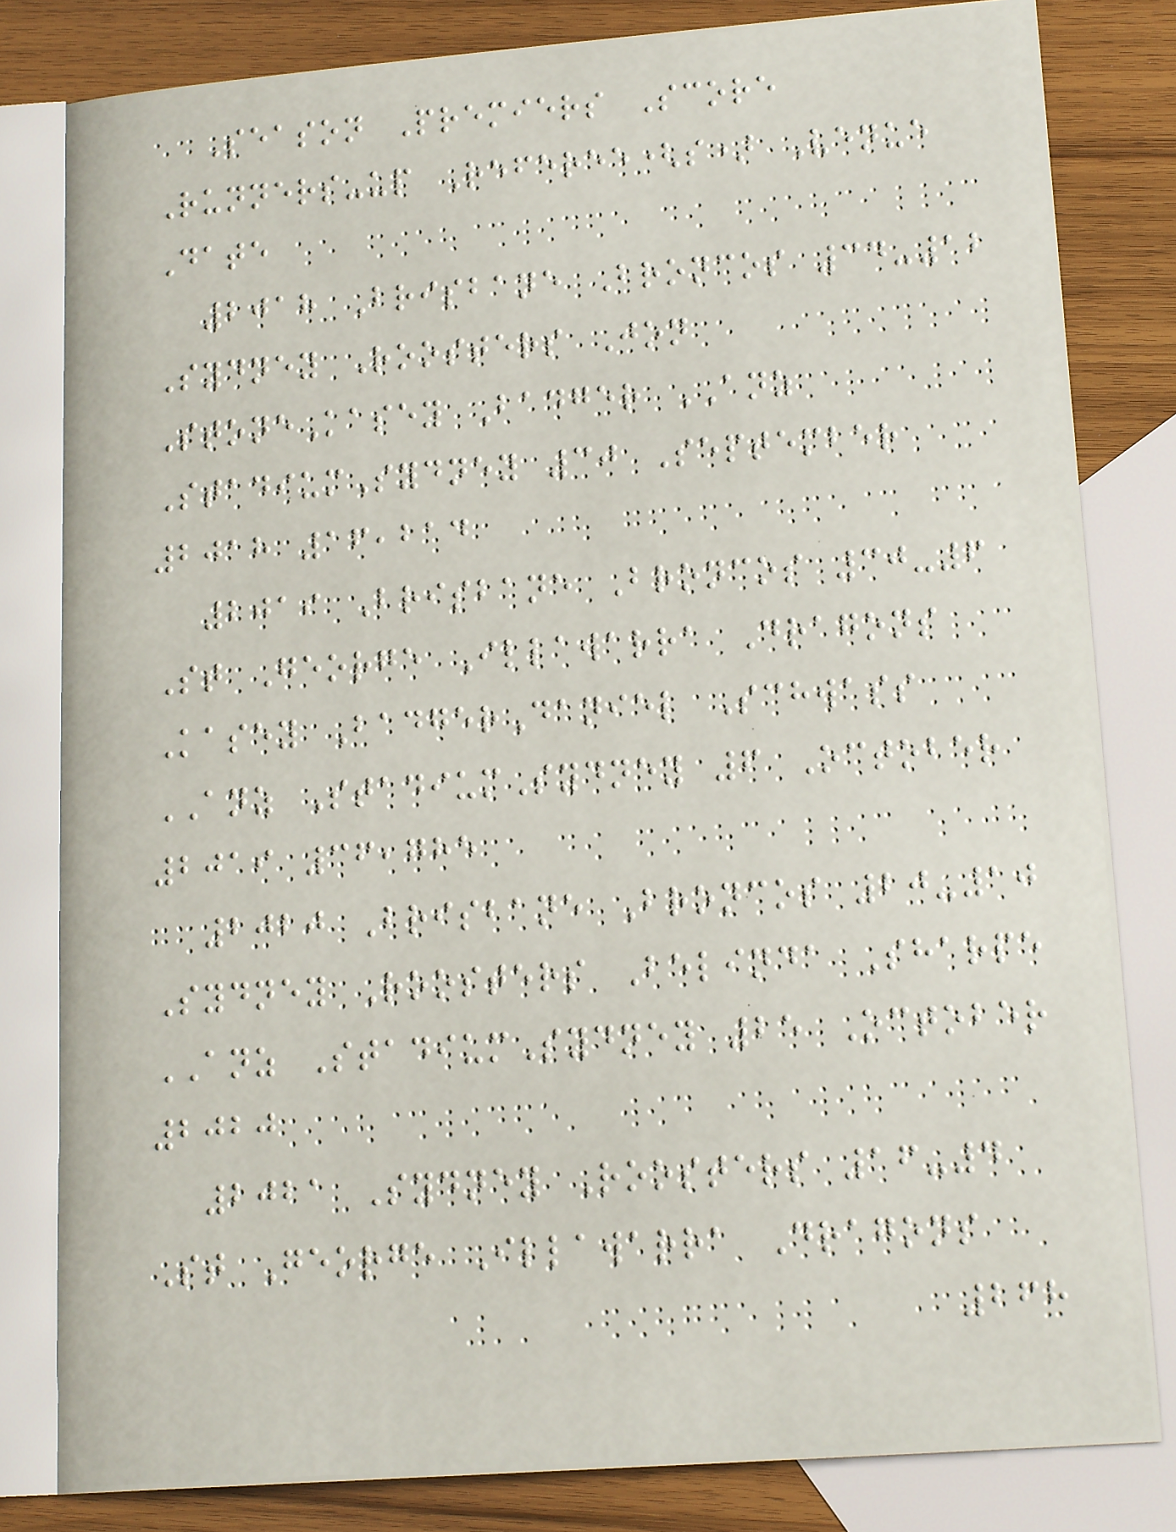Season Premiers Score
Runners-up Referee(s) Venue
Date
2018 Brisbane Broncos 34-12
Sydney Roosters Jon
StoneKasey Badger ANZ
StadiumSydney 30 September
2018 16,214
2019 Brisbane Broncos 30-6
St George Illawarra Dragons
Kasey BadgerDaniel Schwass
ANZ StadiumSydney 6 October
2019 36,785
2020 Brisbane Broncos 20-10
Sydney Roosters Belinda Sharpe
ANZ StadiumSydney 25 October
2020
2021 Sydney Roosters 16-4
St George Illawarra Dragons
268
